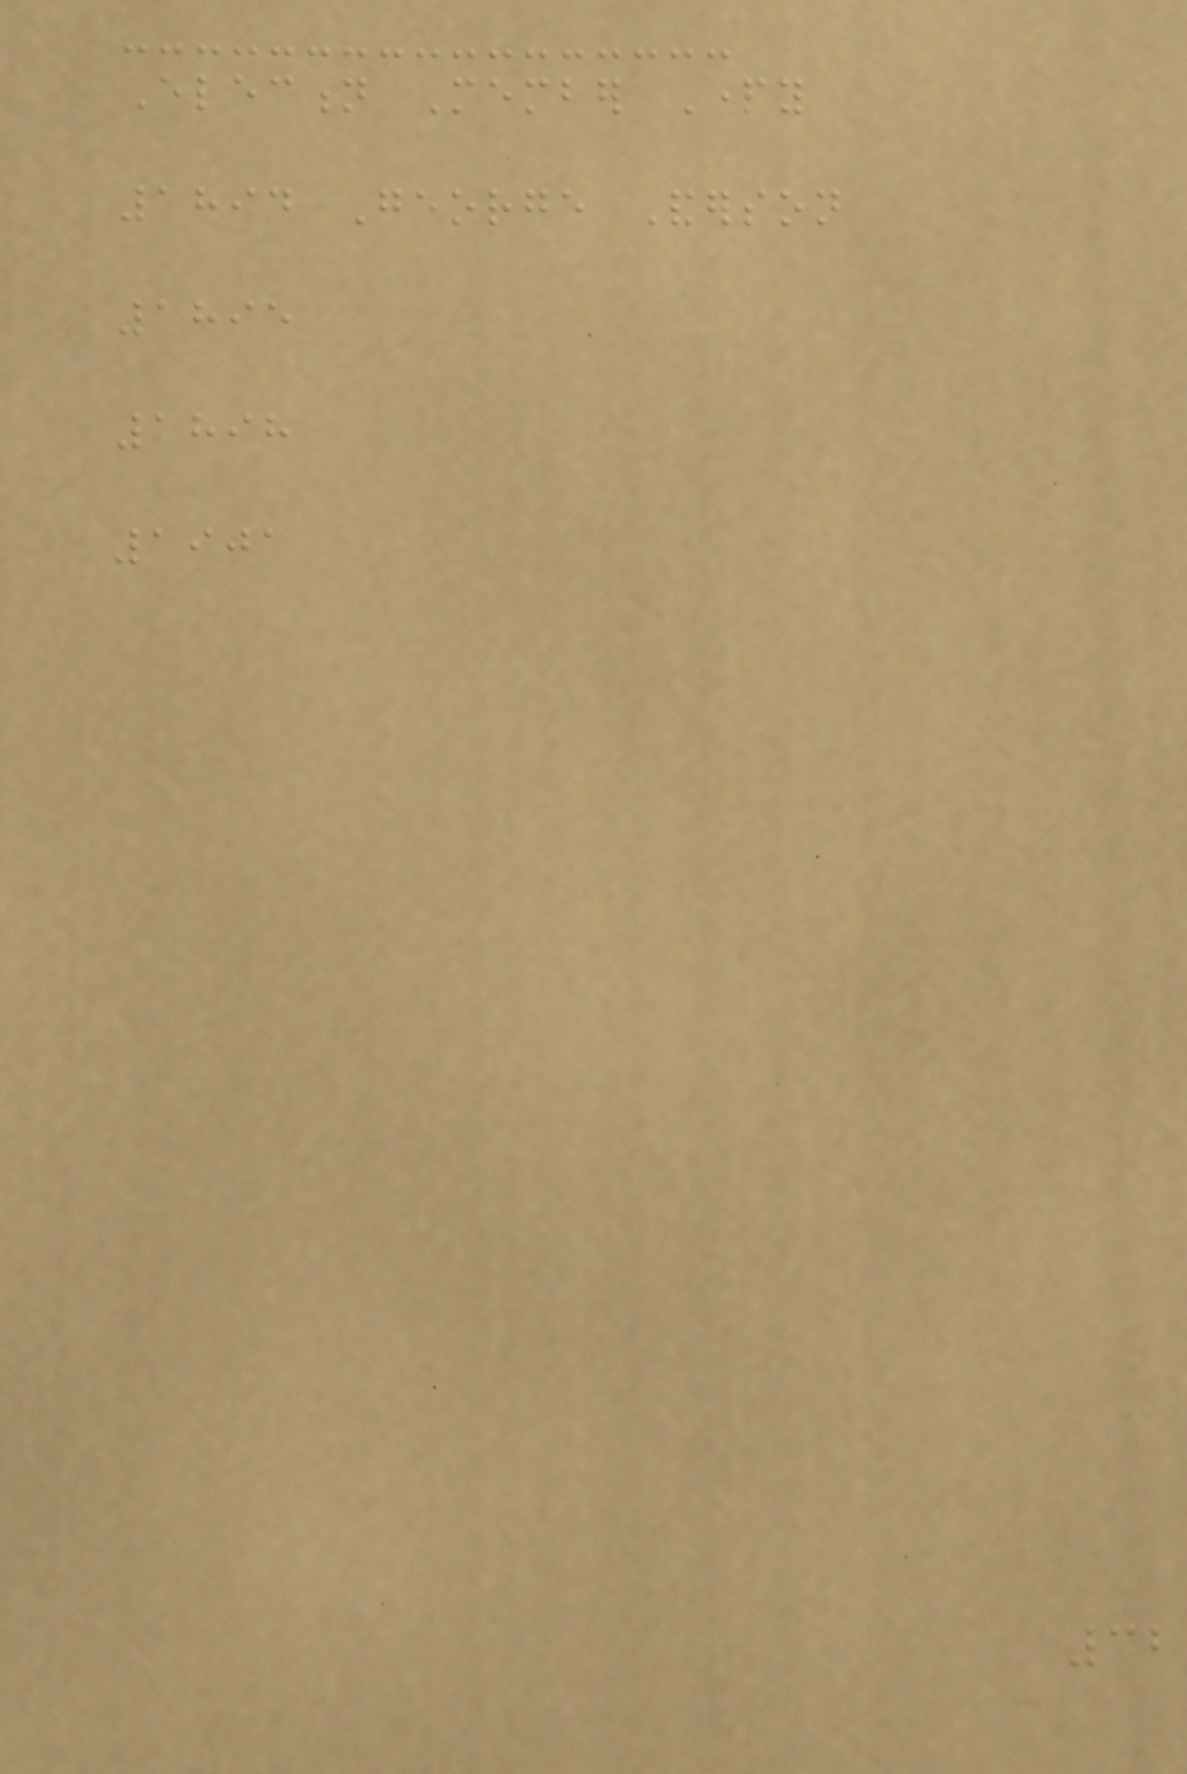Election Member Party
1894 George Anderson
1895
1898
1901
32
